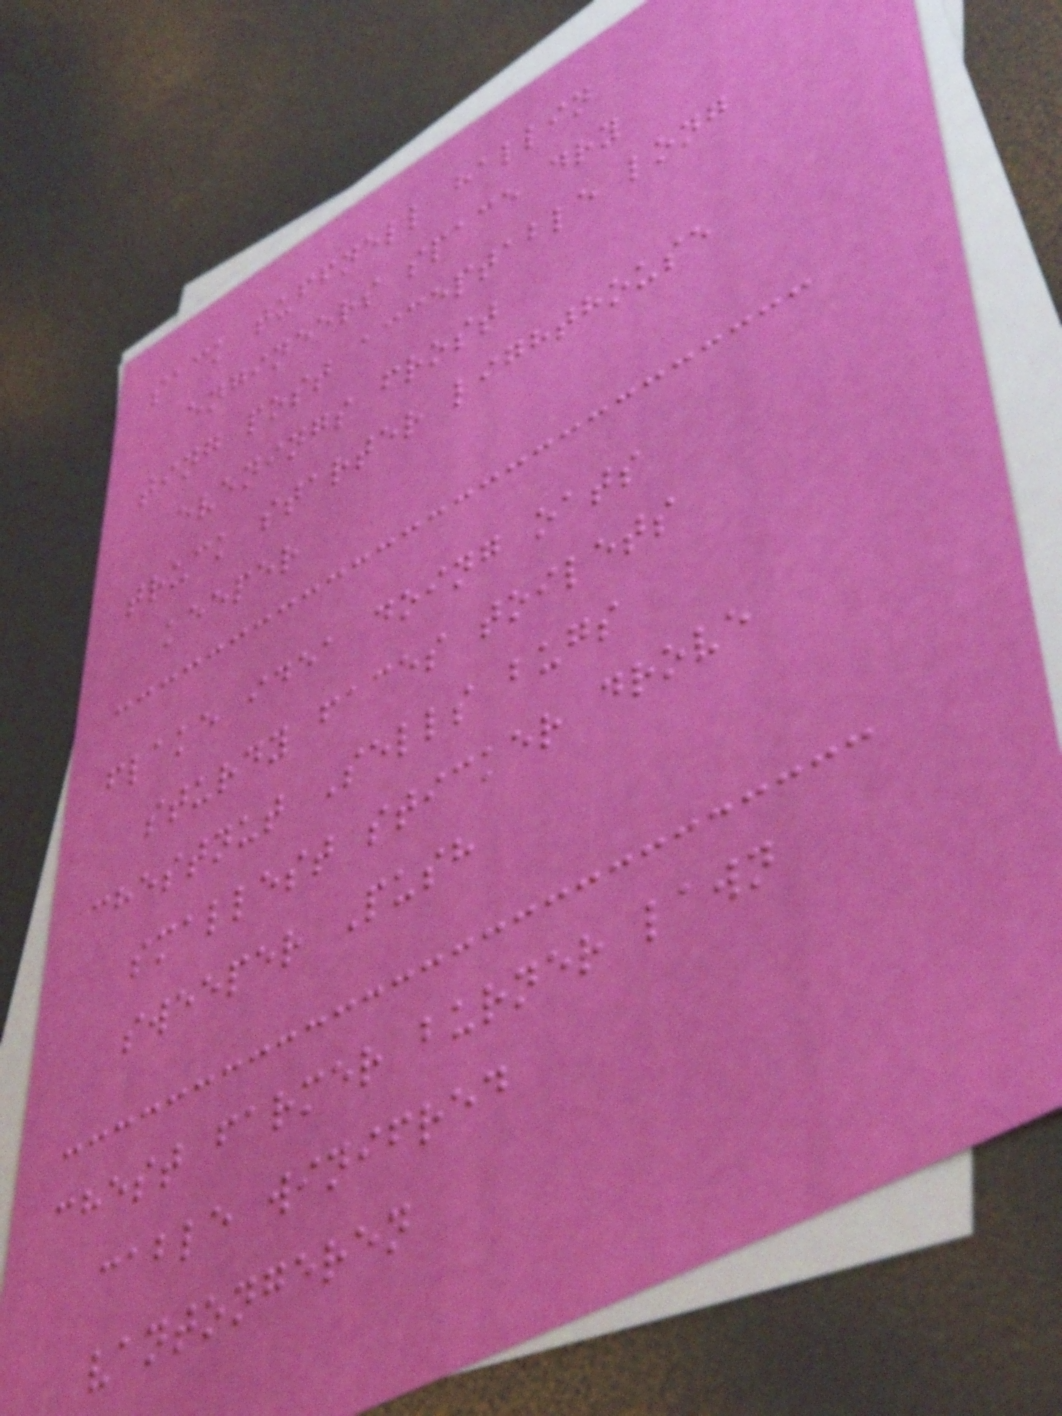sack tuffnell hallin
engineers space dry
ting post acceptable long
evenings frost
truck starter lighthouse
keeper
flake idea doing oats
sturdy faces toilets
chestnut Sells bugs
smallest sticker drove
sweeper Push
chest farmer burner lawn
cable winifred
vantongeren
